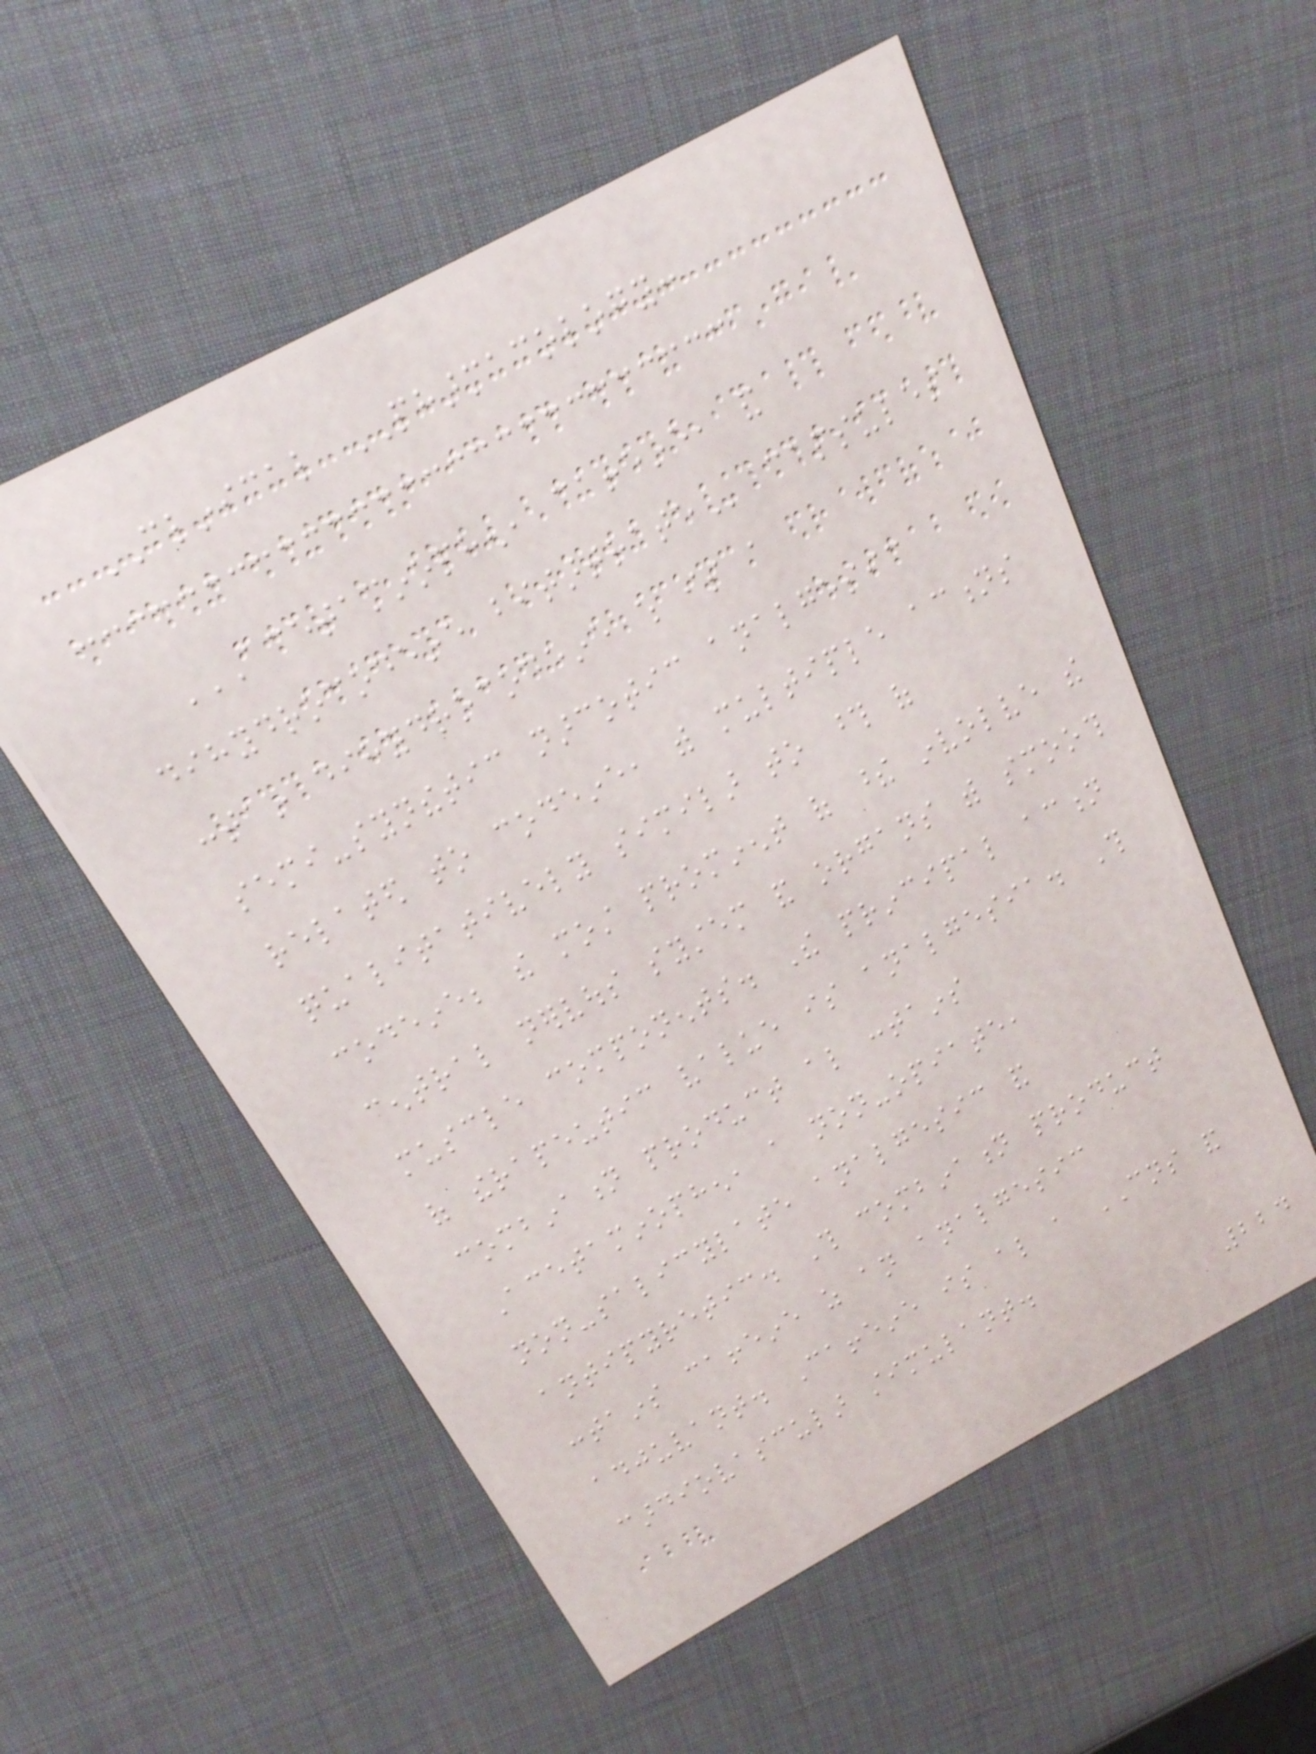CLINICAL PHARMACOLOGY:
ACETAMINOPHEN, CAFFEINE, AND
DIHYDROCODEINE BITARTRATE capsules
contain dihydrocodeine which is a
semi-synthetic narcotic analgesic
related to codeine, with multiple actions
qualitatively similar to those of
codeine; the most prominent of these involve the
central nervous system and organs with smooth
muscle components. The principal action
of therapeutic value is analgesia. This
combination product also contains
Acetaminophen, a non-opiate,
non-salicylate analgesic and
antipyretic. This combination product
contains caffeine as an analgesic
adjuvant. Caffeine is also a CNS and
cardiovascular stimulant.
224
